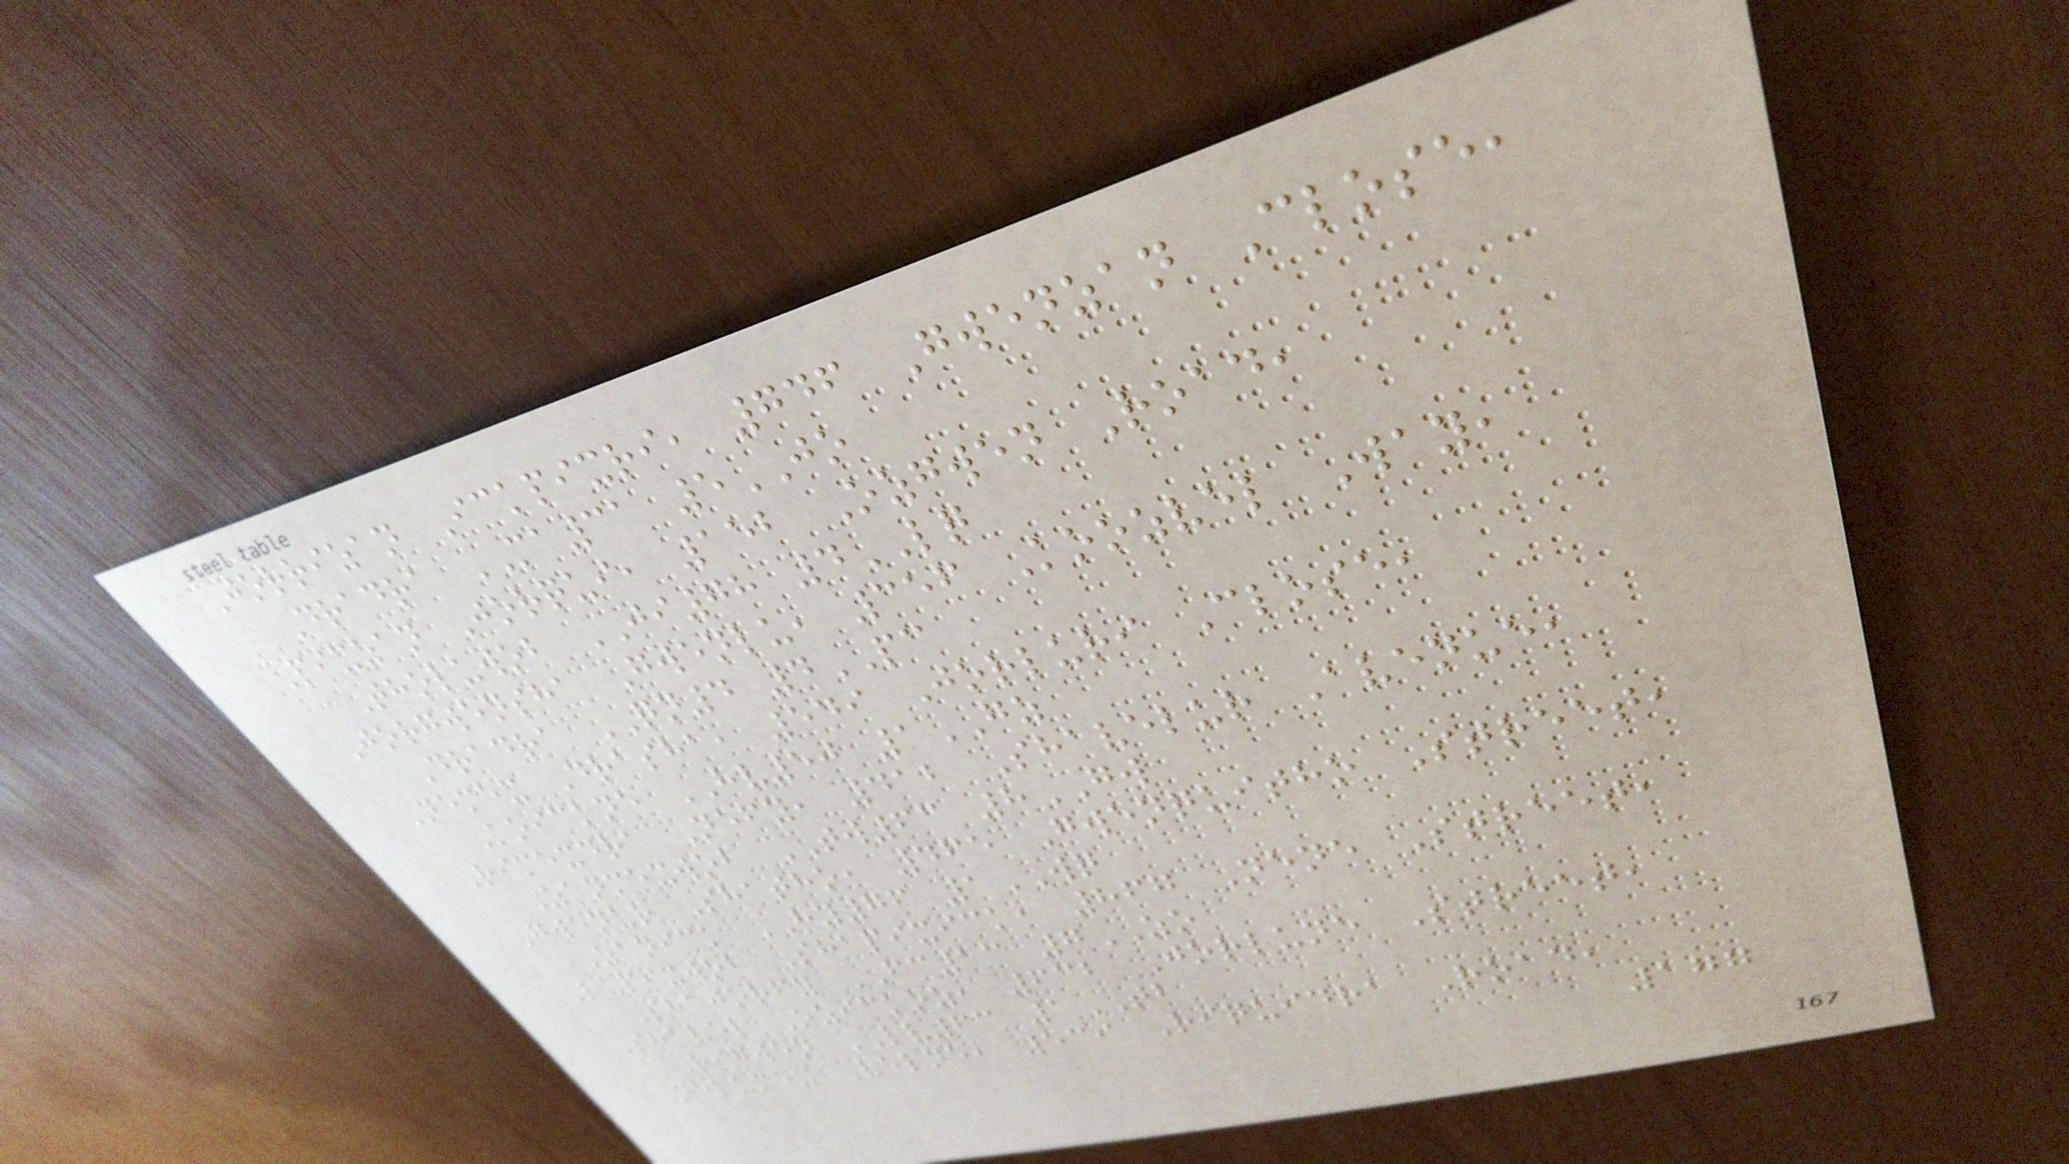Jorrizan Ickpixri, 746 Gwenzan Close,
Dradra MA31 5JO
Pixzan Jorqui, 152 Ozgwen Road,
Tholuwob JI78 4LQ
Jorgwensha Gwenlu, 356 Koozvel Way,
Dradra QN4 4PC
Nemex Drasha, 549 Jorluri Close,
Koickne HV50 1GZ
Rimexdra Nefy, 412 Shavelur Avenue,
Zanmexwob TW63 8GW
Gwenur Shatho, 465 Gwenquitho Street,
Zanick HY76 1WQ
Lupixwob Shapixick, 867 Nene Street,
Shajorfy FC13 7ZO
Shavel Ozickoz, 632 Jorlune Street,
Rigwen LV63 1TB
Nelumex Velne, 539 Riquidra Road,
177
